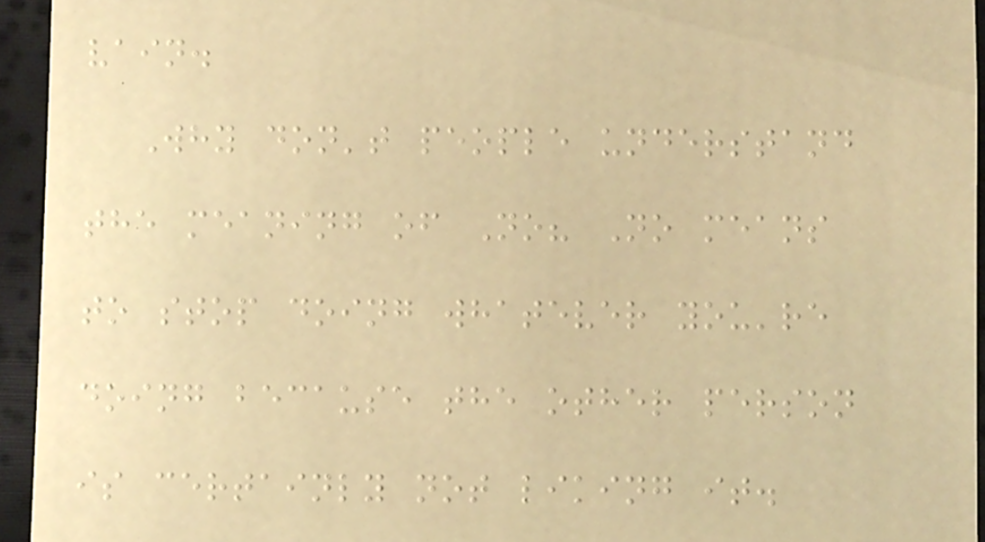vain.
Why don't people understand
the meaning of No? No means
to stop doing whatever you're
doing because the other person
is certainly not liking it.
